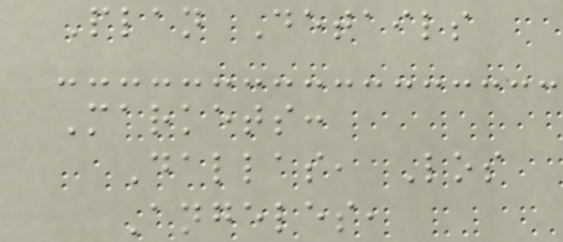Plan Details
Markets:
Dallas, Los
Angeles,
